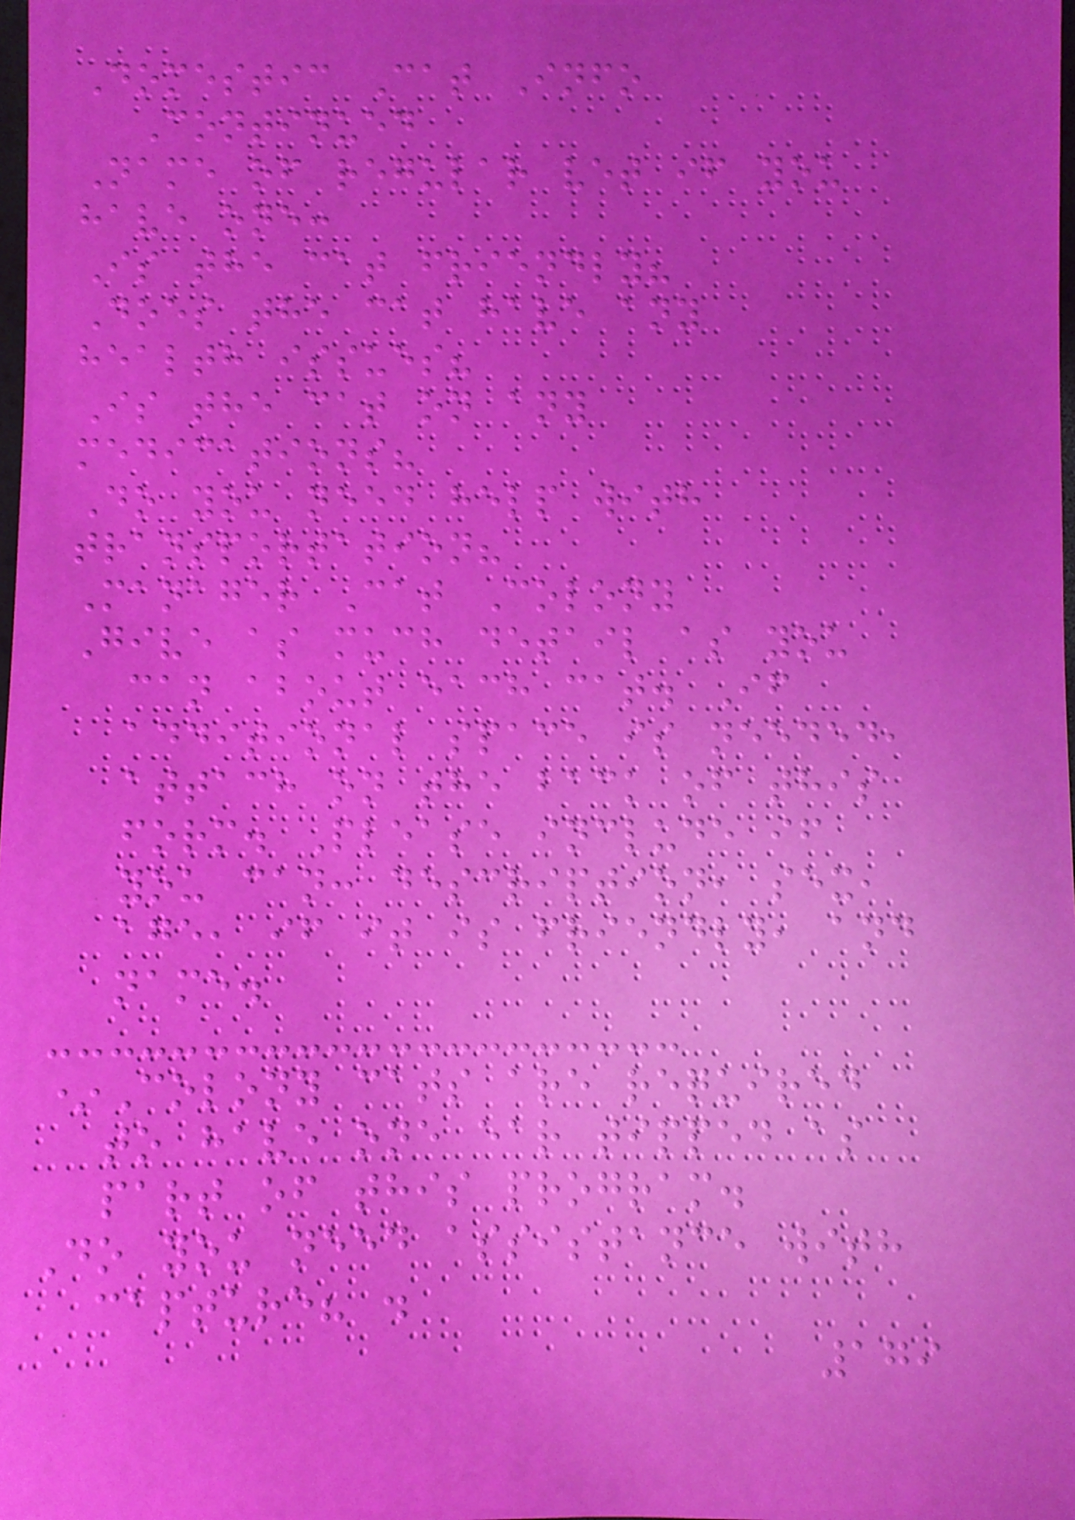Domestic Cat Info
Continued
Name of regular vet if you
have one:
Is the cat friendly?
Does the cat have any
health issues?
Is the cat on any
medications?
Do you need help with
transportation?
Manager Cat Colony
Give as much detail as you
can about each cat. If
additional space is needed,
attach on the back of this
form. Please include if
you can: description, sex,
age, if it is friendly, and
name.
*Colony cats are required
to have one ear tipped as
part of this program.
Do you need assistance with
capture? .
179
